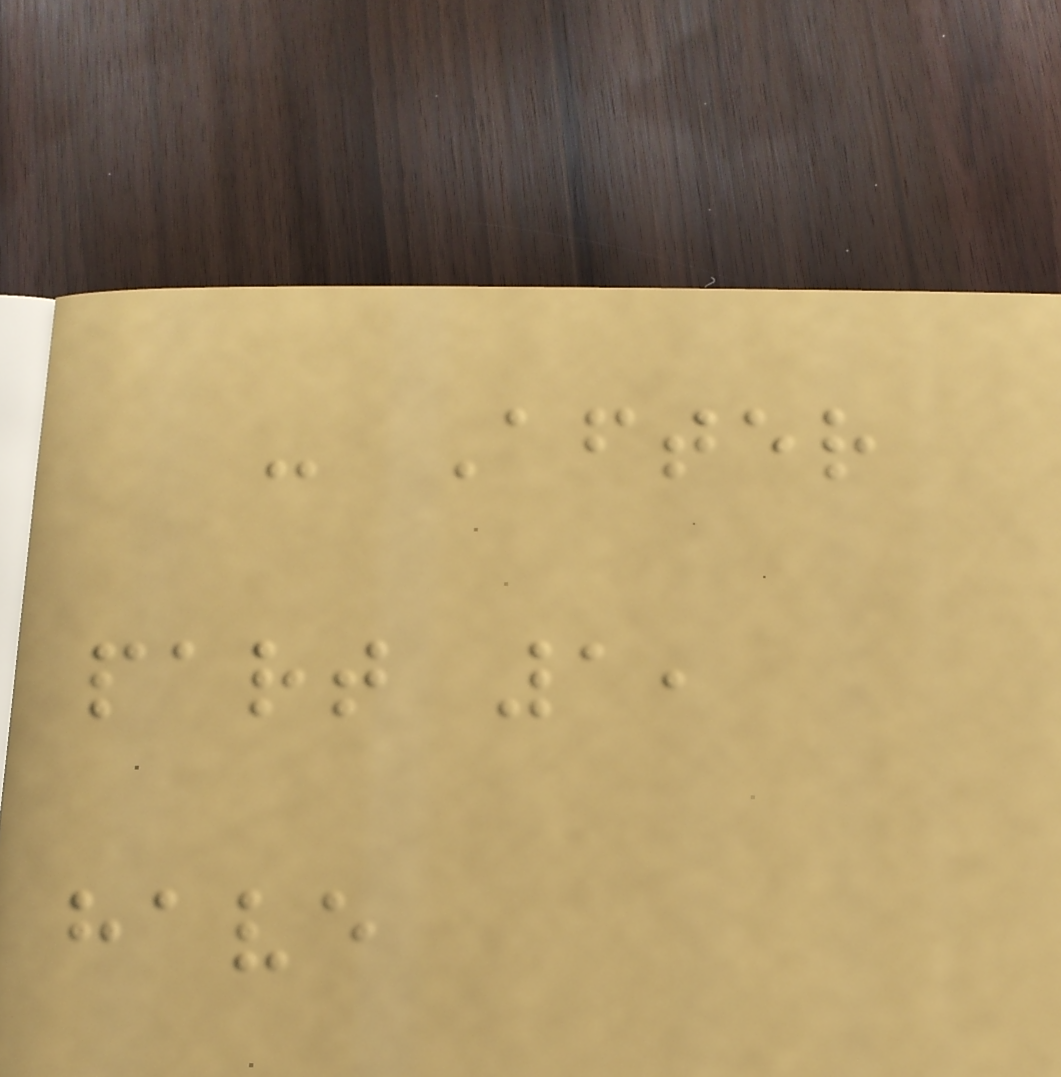- After
part 1,
have
